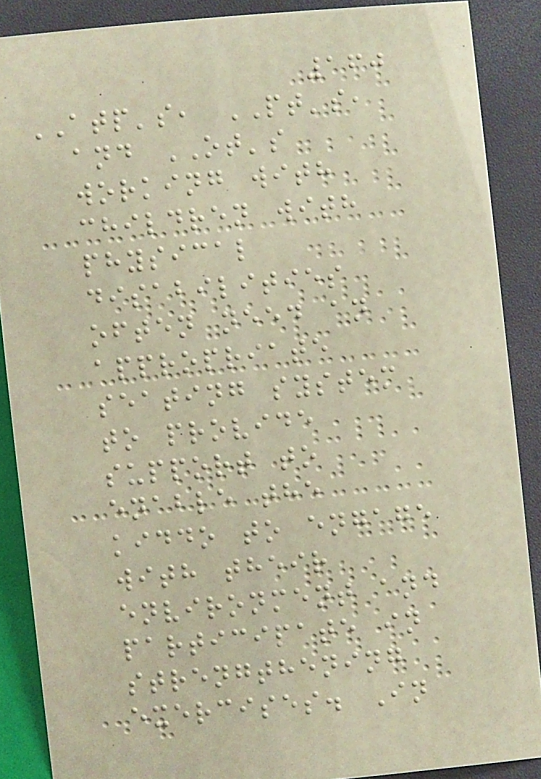160
ATP's, PT's,
and OT's
working with
children with
physical
disabilities
often need an
appropriate
seating system
to provide
support to
enable the
kiddo to engage
with their
environment and
participate in
strengthening
exercises. In
